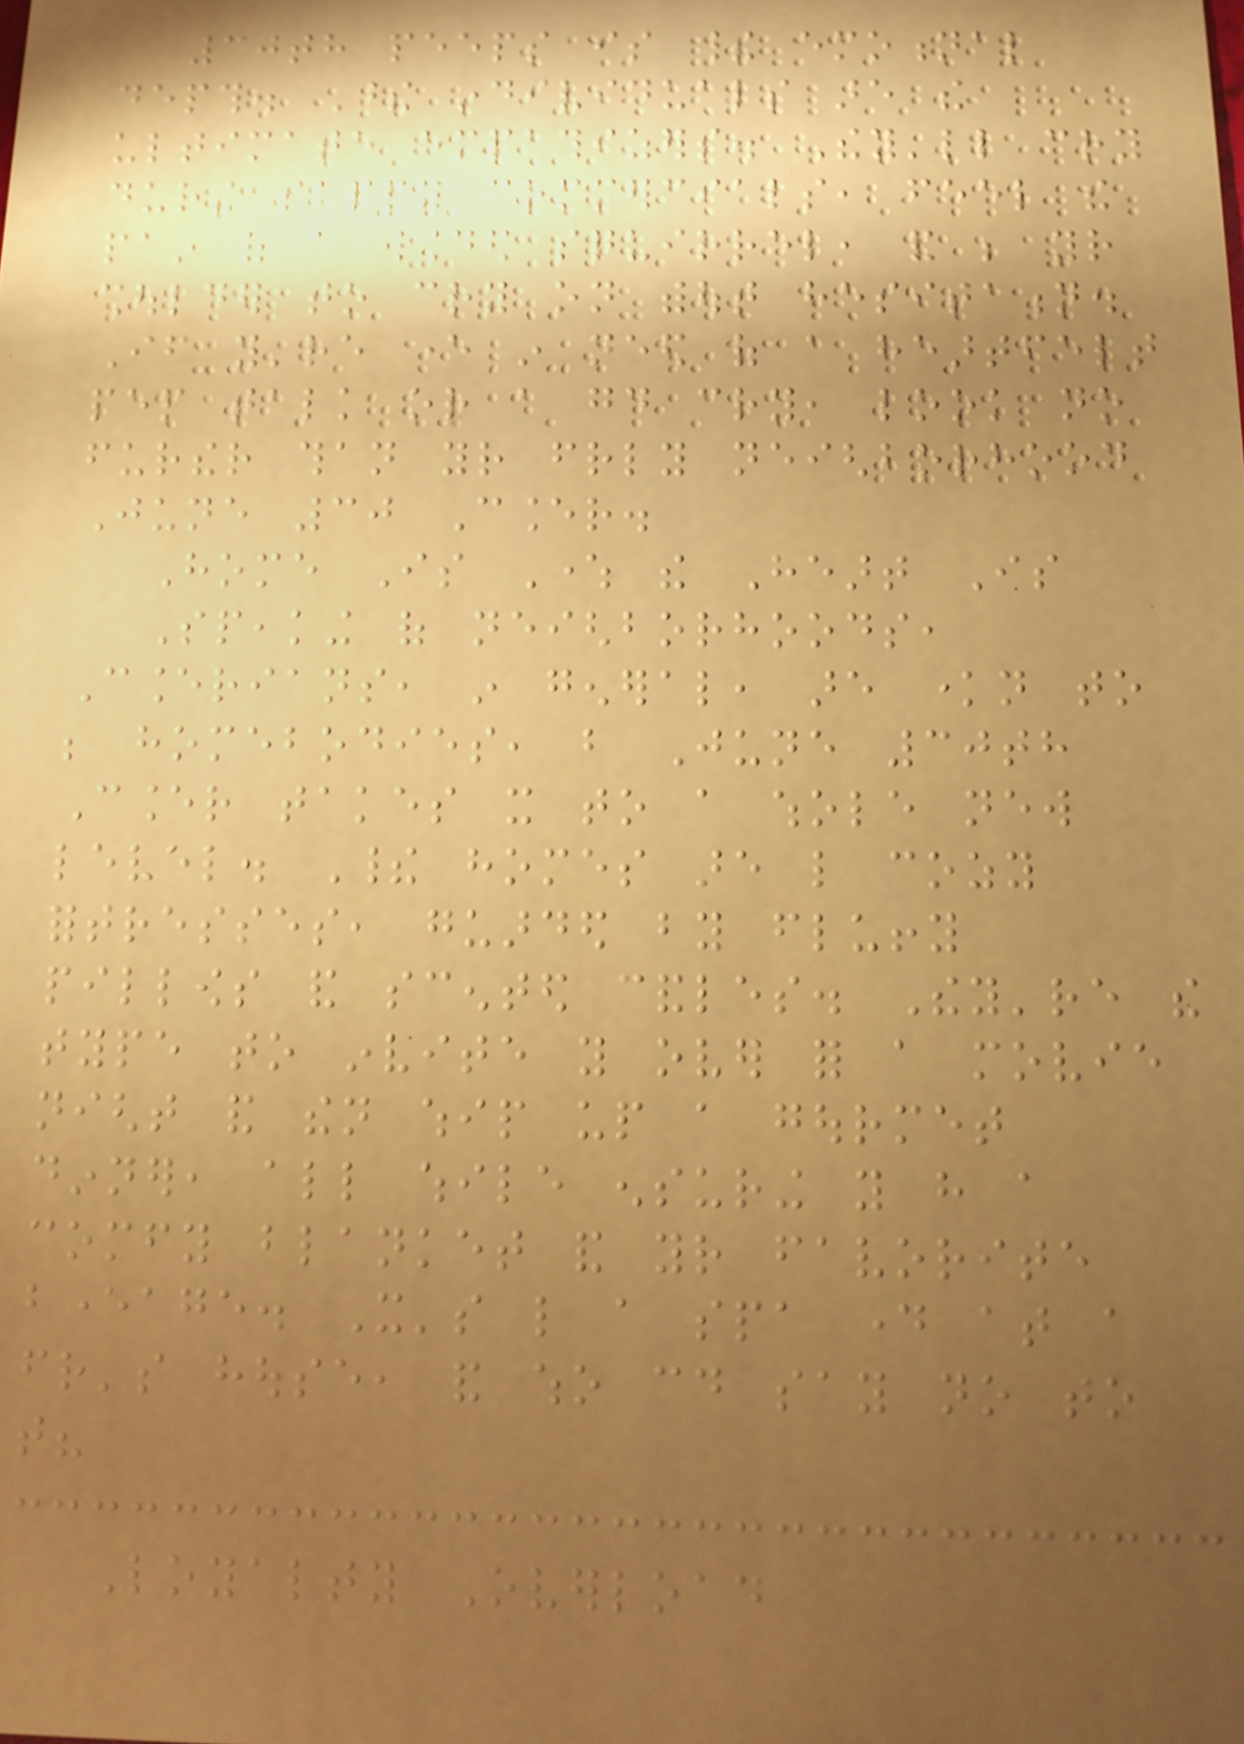30th peeps is their emotional
depth. These individuals are the
ultimate empathizers. They'll cry
during sappy commercials, feel the
pain of a wounded squirrel, and be your
shoulder to cry on without hesitation.
If you're ever in need of a heartfelt
pep talk or a good cry, look no
further than your friendly neighborhood
June 30 Cancer.
Home Is Where the Heart Is
Speaking of neighborhoods,
Cancerians, in general, are known to
be homebodies, but June 30th
Cancer takes it to a whole new
level. Their homes are like cozy
fortresses, guarded by fluffy
pillows and scented candles. They're the
type to invite you over for a movie
night and then whip up a gourmet
dinner, all while ensuring you have a
comfy blanket and your favorite
beverage. It's like a spa day at a
friend's house, and who could say no to
that?
Loyalty Overload
